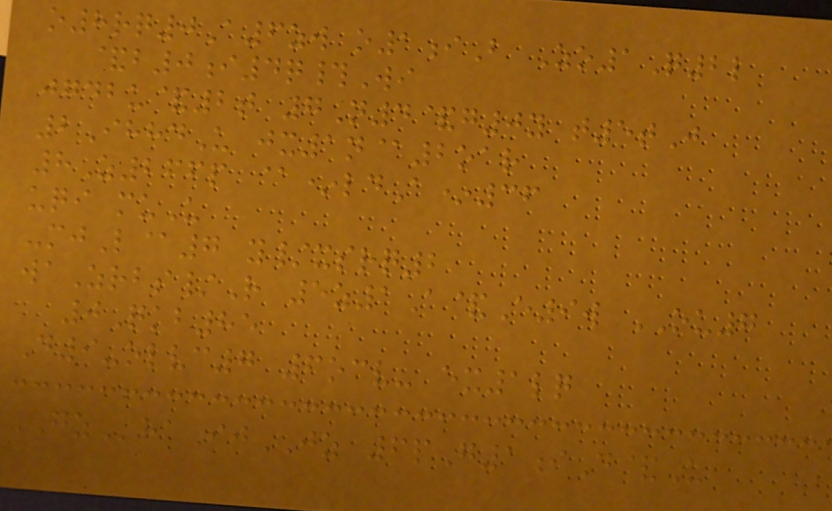o8rq0A6zw o1iB Zo1Q2l
&b0i4q#Wi
jgdbu&2t 7N4&g0y t5tJ
2IhhdU jx1n@2oar
8Z266p @*ldA*36
uqi muU
-mjL@7 y/xsrq2
waZrbs/R 5z1A&E9w OU7
0Qkb85
D9-olvc7 6ocv- ex1lq
GZhaIjJZ 6pG1iD&U
